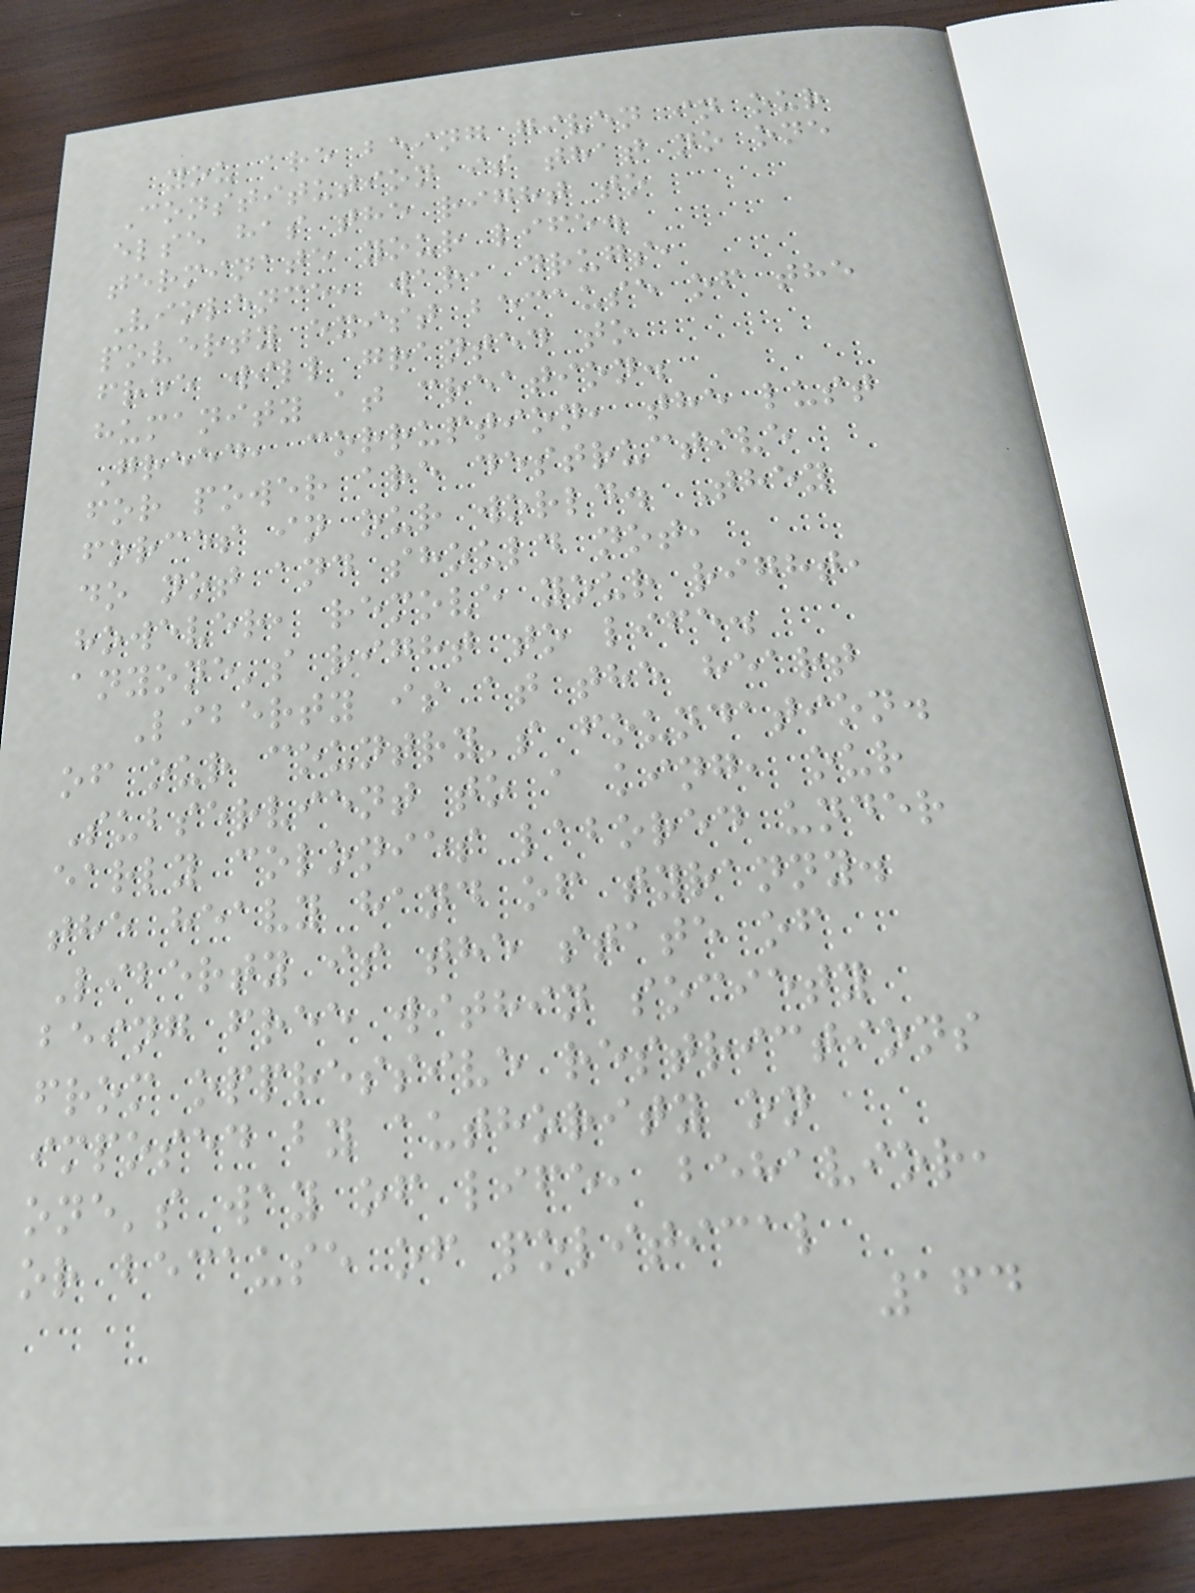you are being given in our
Constitution is that no one
else has the right to
terminate your life.
Violence, war, drugs,
poverty exist because of the
free will granted to
humanity at creation.
Greed, corruption, the lust
for power are destructive
forces in our world. They
do not and should not,
however, remove your right,
anyone's right to life.
Liberty is at the heart
of our country's foundation.
Subservient to a king, our
early colonies labored under
the heavy hand of tyranny.
Liberty is the state of
being free within society
from oppressive restrictions
imposed by authority on
one's way of life, behavior,
or because of political
164
